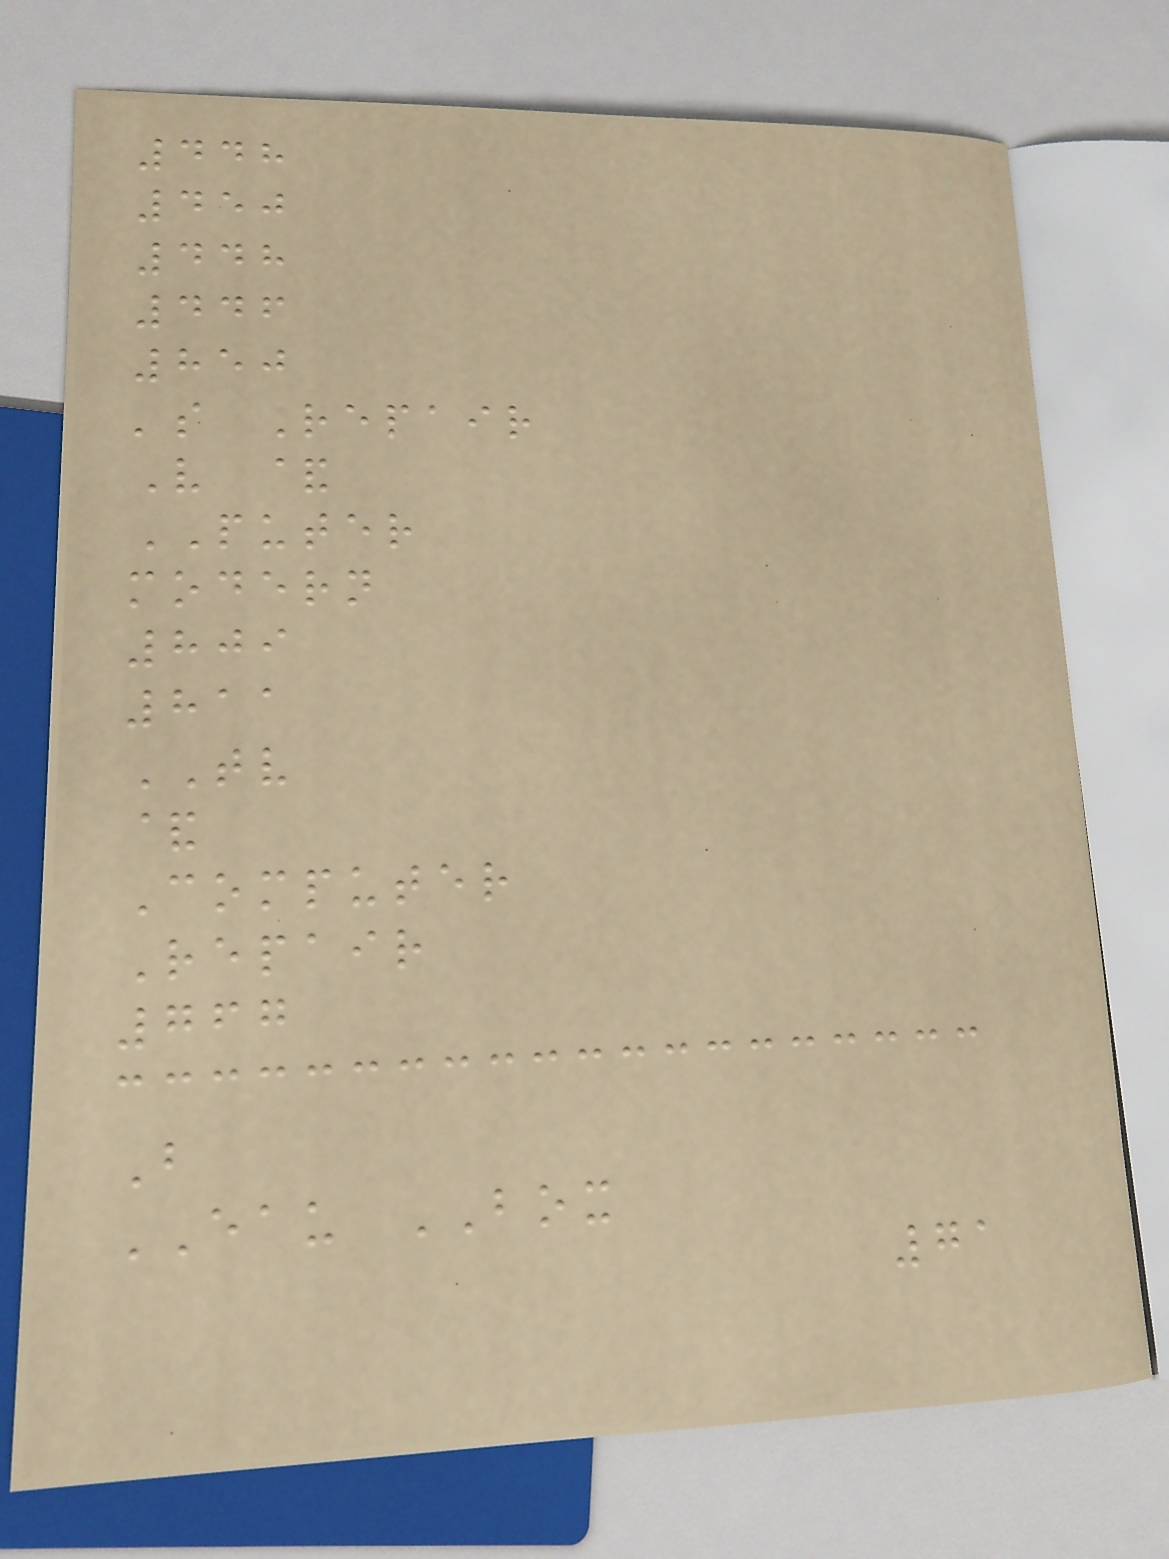448
450
448
446
850
's Repair
V &
PUTER
modern
809
811
TV
&
Computer
Repair
767
B
EAU BOX
71
